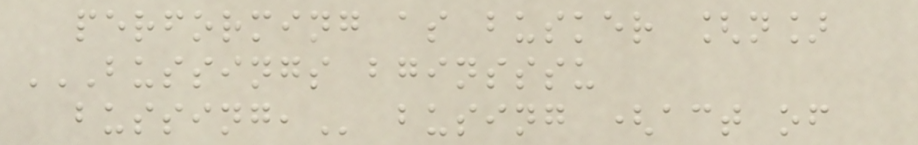performing as busker [n]
BUSSINGS BGINSSSU
BUSSING, busing (act of
